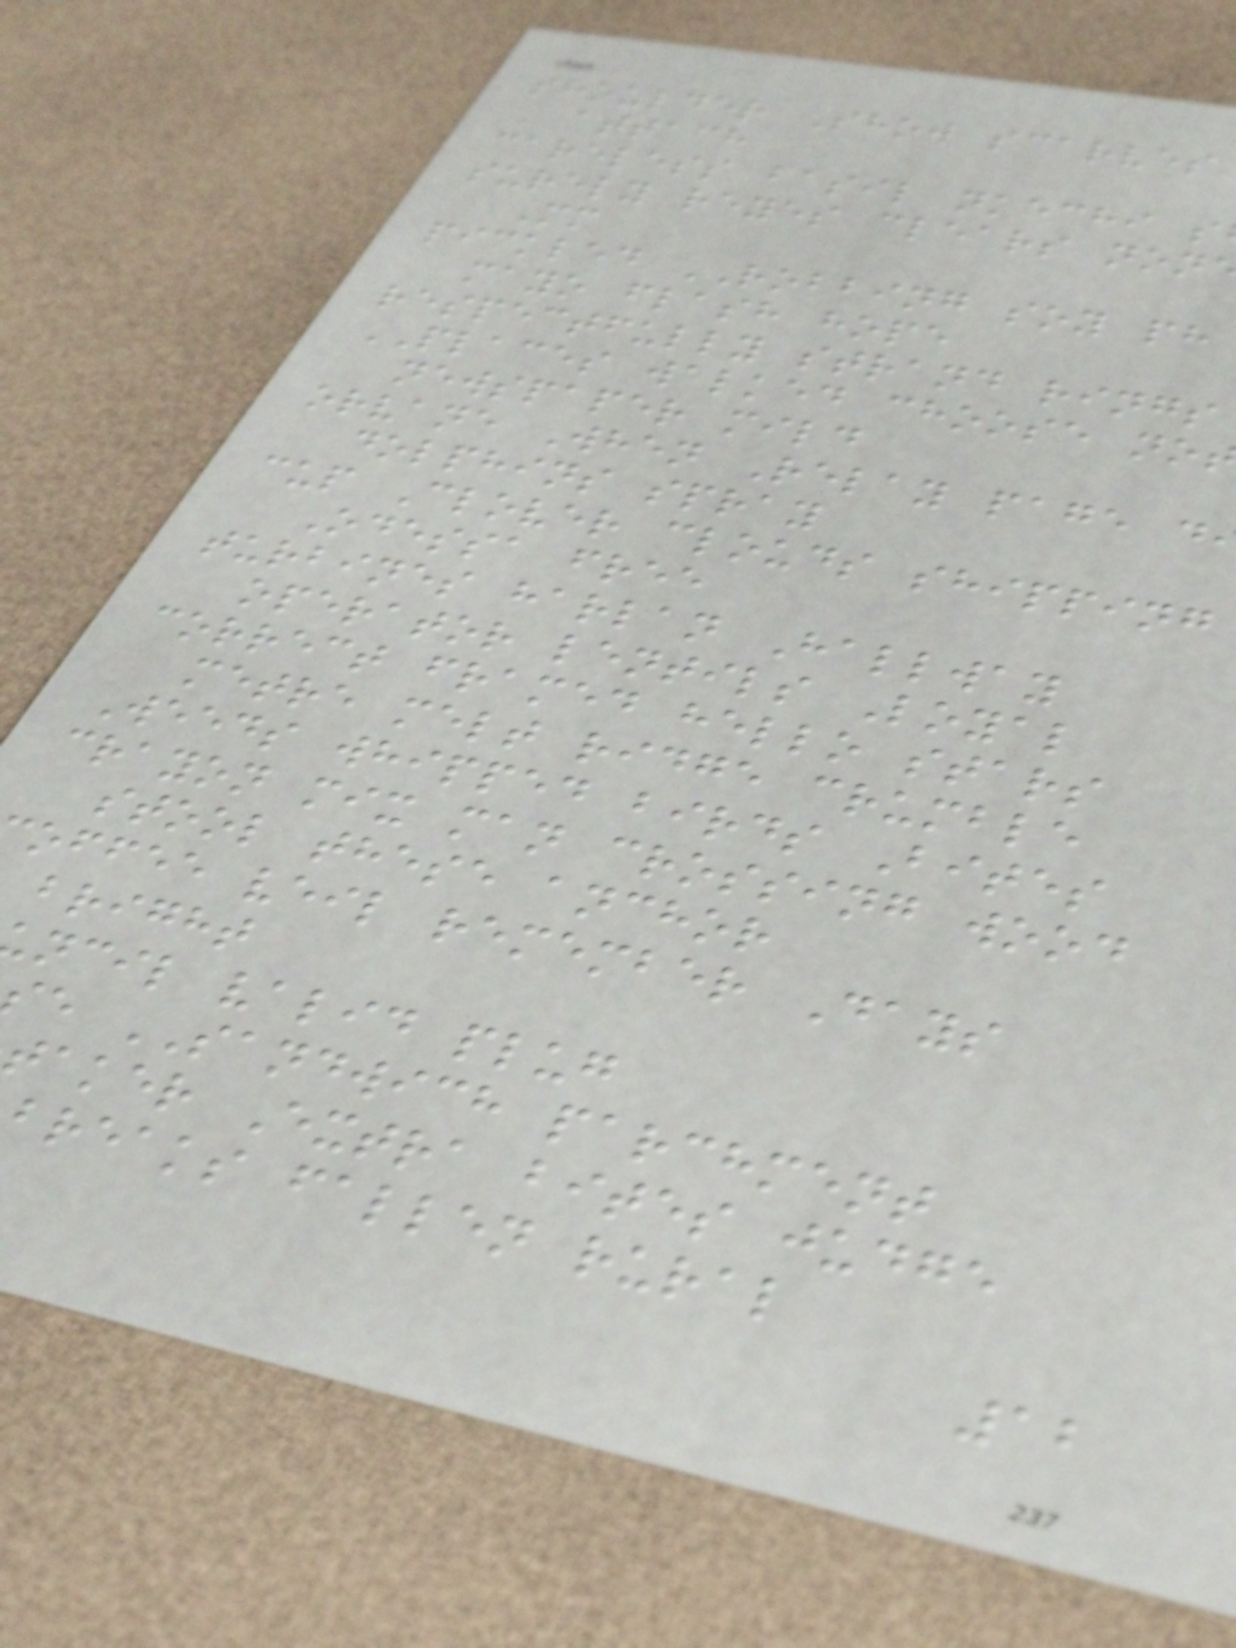shoulder Show scarves
attach
careless basil nkechi s
surely reyes clears non
Mm
pickled ROBBING soy ph
mayo flash hope
respectfully strand rings
PLACES walked choose no
newspaper mild
orvane When Relay page d
dolphins spray
cup Clover clouds shipping
Odessa free
turbines harlan Hallway
operator lentils Loyal
correct framed hello stars
metre melt ridge crumble
Weeds whipped birds Bites
crayon mix man crossing wood
stool these anchor
offee veil remember Days
bright
ncil valid plug
e SANDWICH parchment
taker Extra bites judge
breaks fallen rural
12
